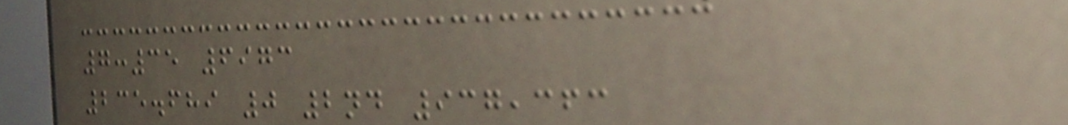7:35 6973
235.689 0 2nd 937,363
